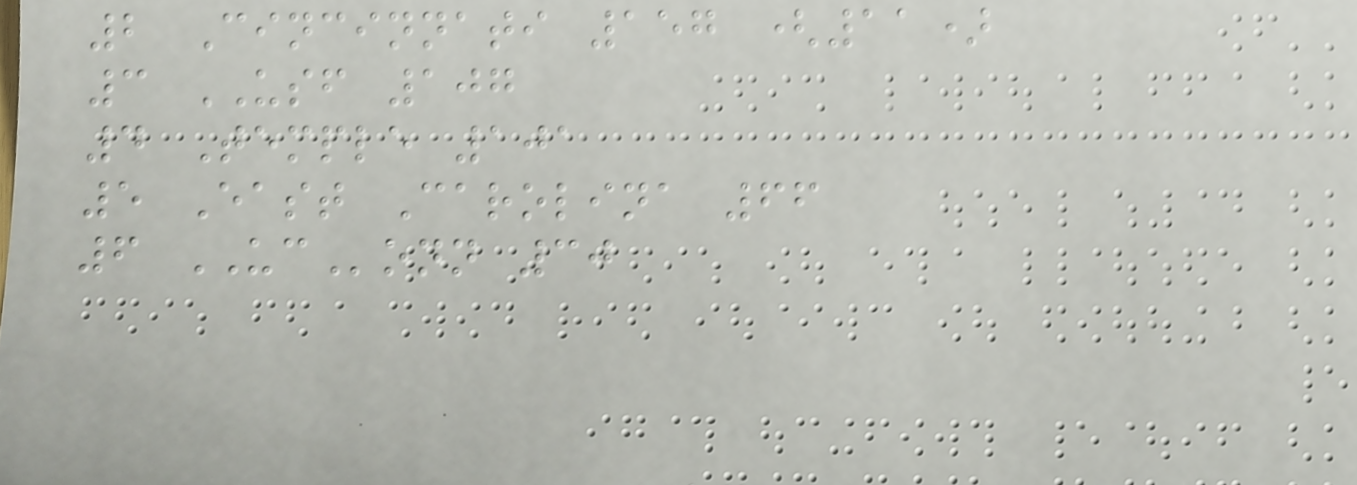2 Cincinnati 157 (11)
3 USF 107
4 Temple 101
5 East Carolina 66
6 UConn 30
